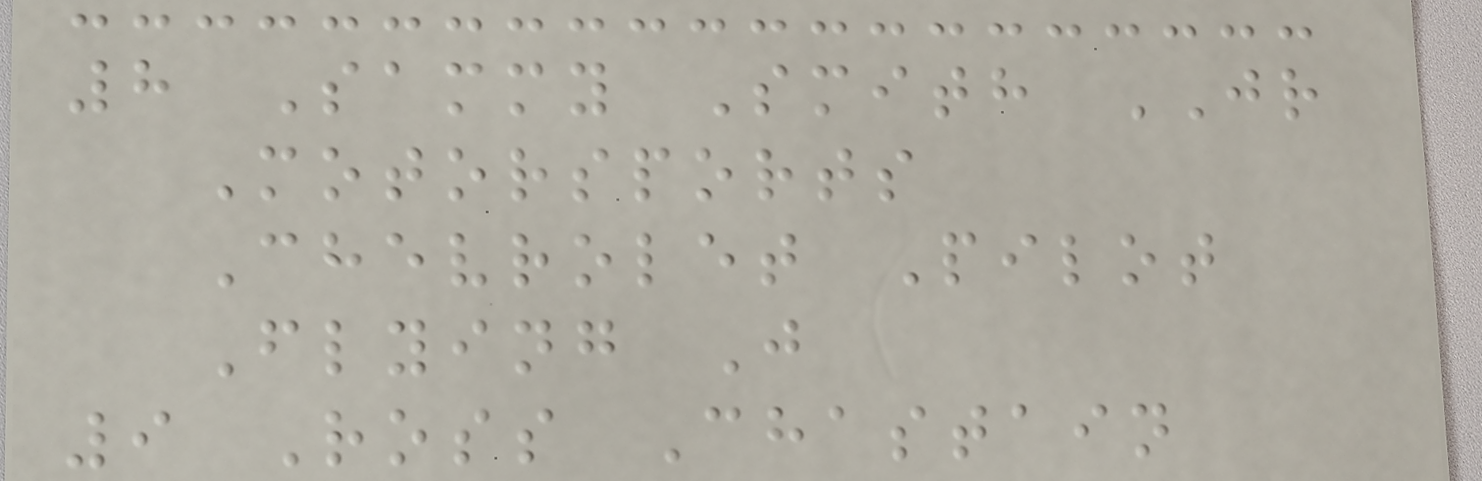8 Sammy Smith JR
Motorsports
Chevrolet Pilot
Flying J
9 Ross Chastain
